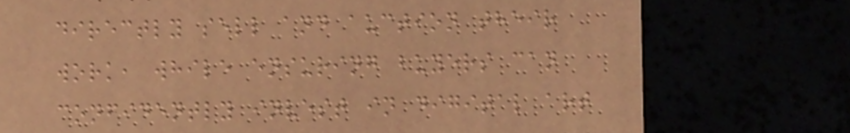directly sell and auction their
work, while ensuring buyers can
confidently invest in digital art
